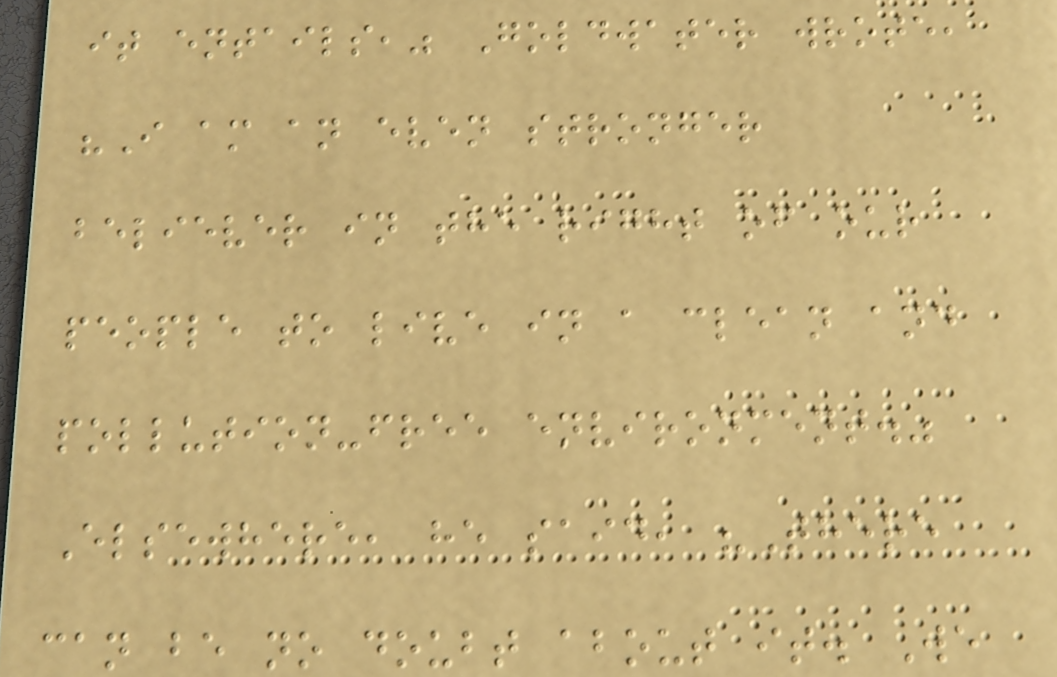it entails," Goldwater wrote,
"I am an even stronger
believer in the right of our
people to live in a clean and
pollution-free environment."
Elsewhere, he said, "There
can be no doubt about it. We
